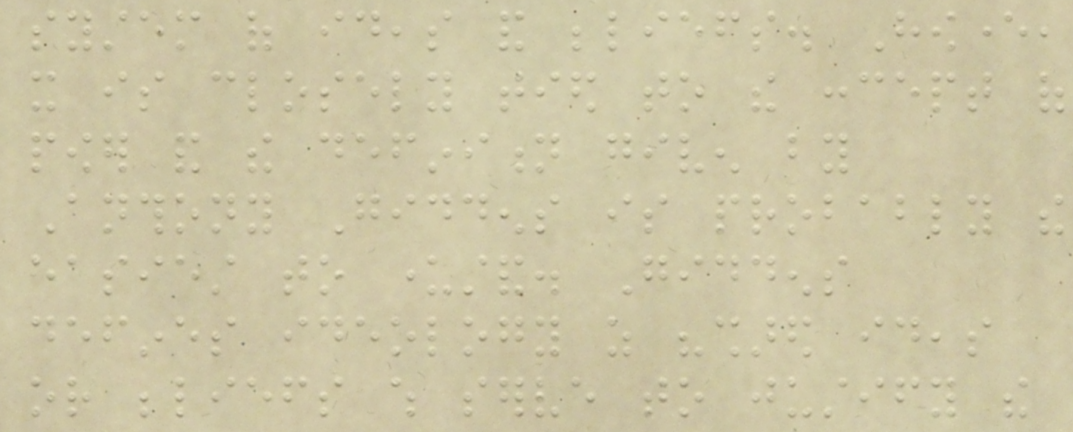system of ideas and beliefs. However,
it is closely tied to the concept of
power and the definition given by
Anthony Giddens is probably the
easiest to understand. Giddens
defines ideology as "shared ideas
or beliefs which serve to justify the
